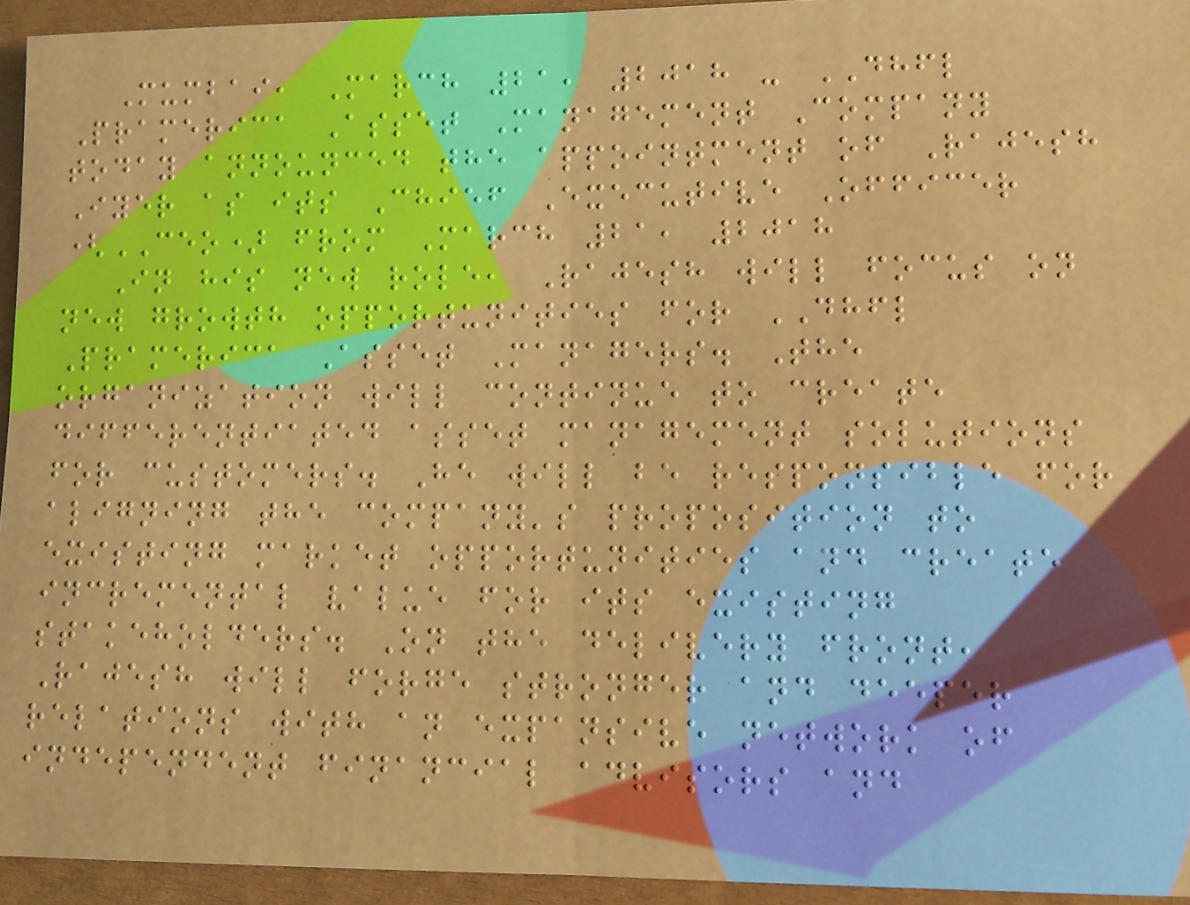Mumbai, March 21, 2018 - DHFL
Pramerica Asset Management Company
today announced the appointment of Rajesh
Iyer as its Chief Executive Officer
(CEO) from March 21, 2018
In his new role, Rajesh will focus on
new growth opportunities for DHFL
Pramerica Asset Managers. The
organization will continue to create
differentiated asset management solutions
for customers. He will be responsible for
aligning the company's proposition to
existing market opportunities and create
incremental value for its existing
stakeholders. On the delivery front,
Rajesh will forge stronger and deeper
relations with an expansive network of
independent financial advisors and
